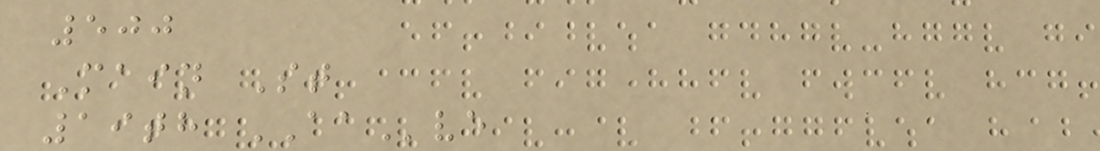500
Main St
19th AAve
